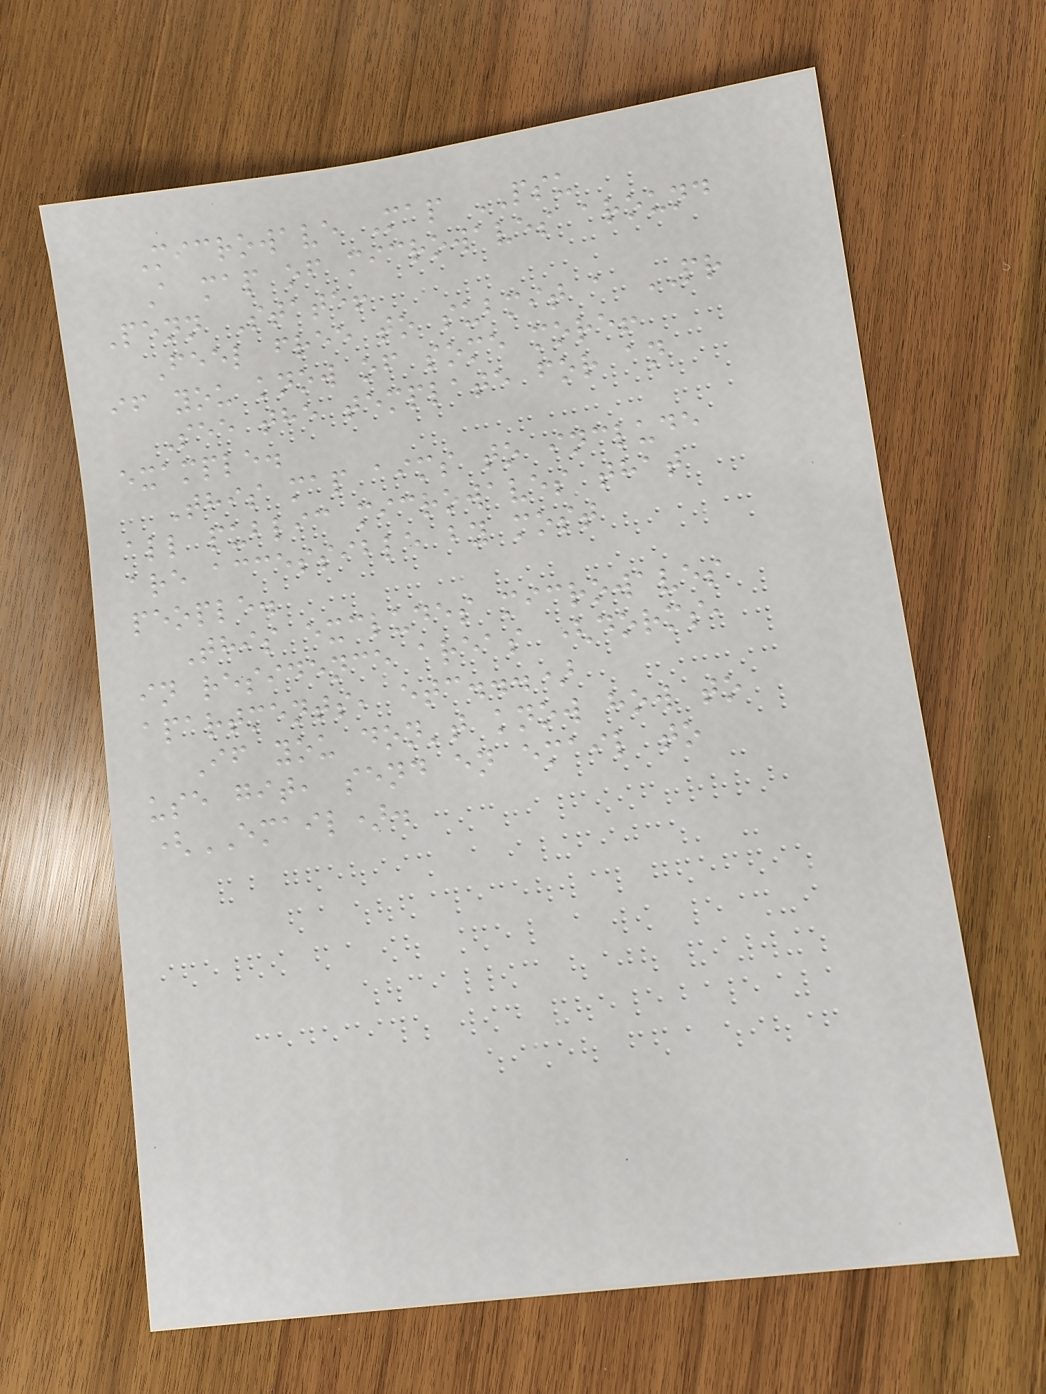Microwave Map PSU
A map of microwaves around
Penn State!
Feel free to submit a PR
if you know of some more!
See the template for an
example.
This map aims to include
all public microwaves that
are accessible by most
people.
This excludes microwaves
in residence areas (dorms,
apartments, etc...)
If you don't know how to
use git, send en email to
(EMAIL).
